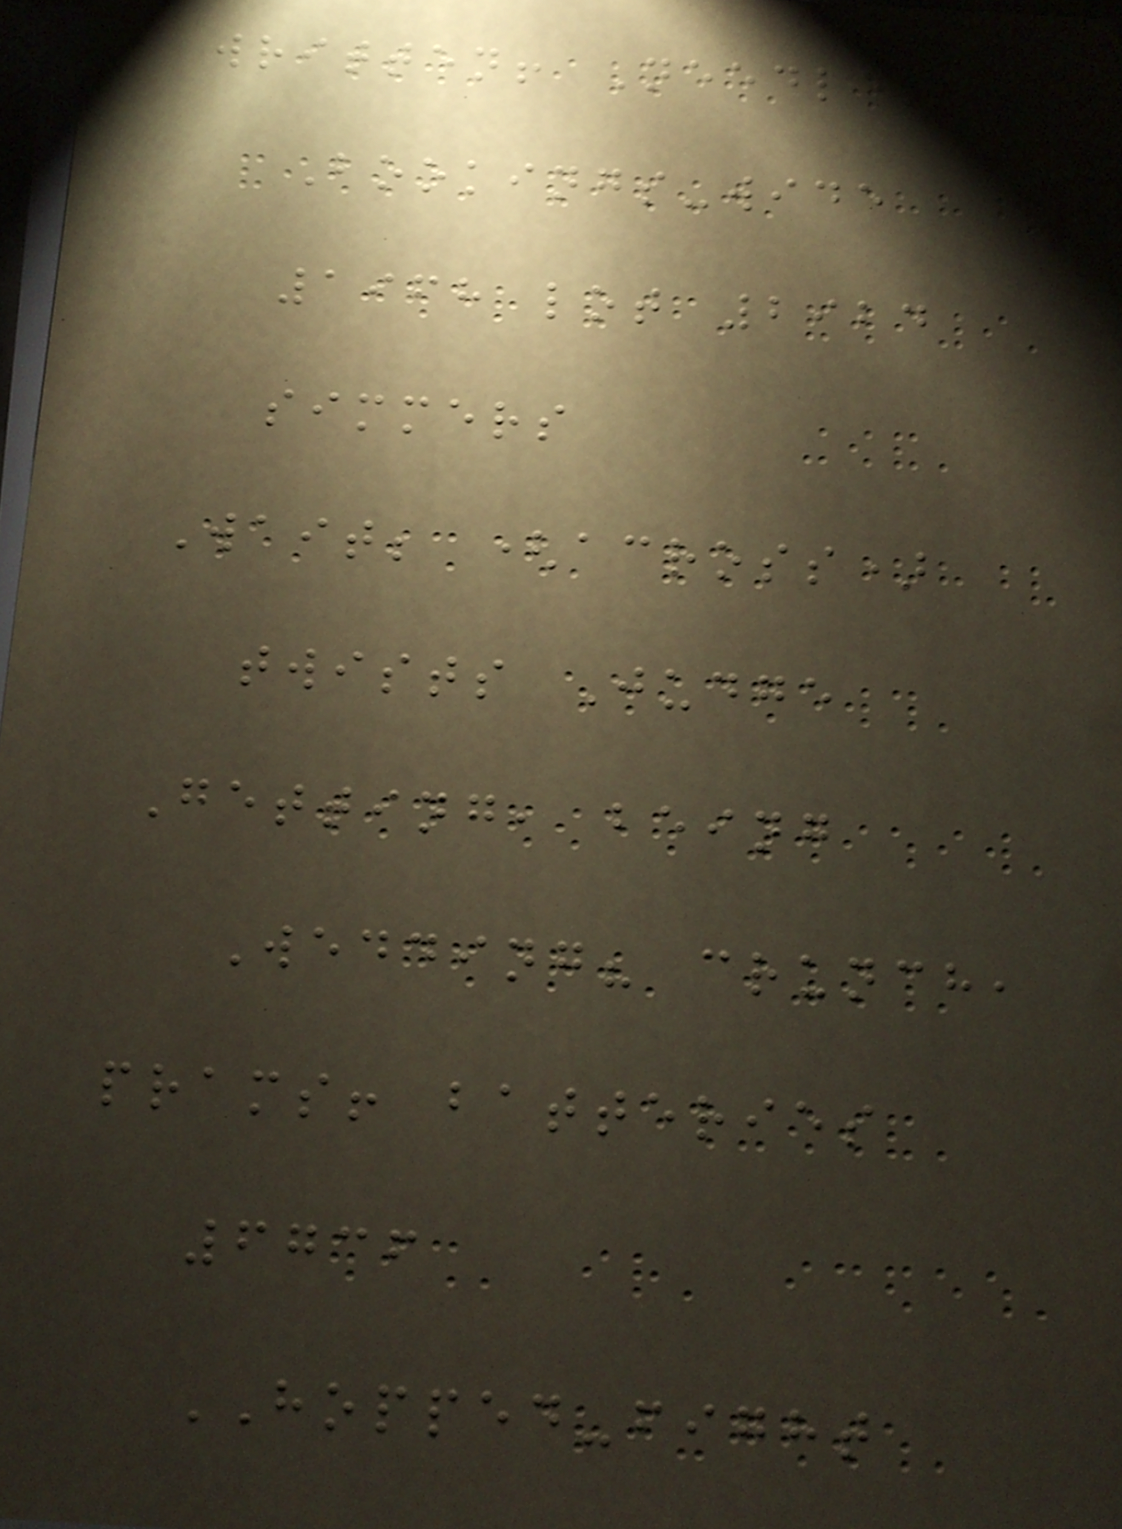written! Needles
Bookings-wide
1968 lot 2924
simmers
Wait; (across)
twists Judge
Getting, being
Wedding? crunch,
prams! batteries
6736
HOPPED-fight
